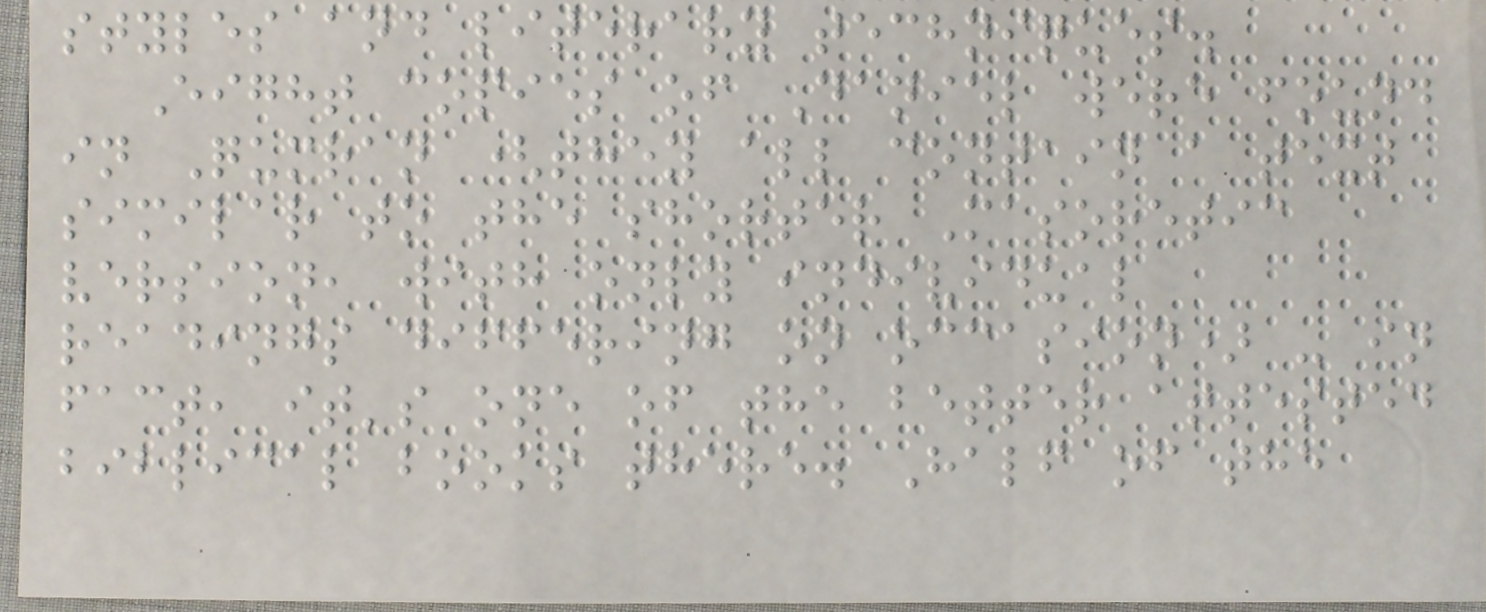styles and literary techniques.
Eight copies of Daniel were found
in Qumran (they all contain a text
similar to the shorter Masoretic
version, with only individual
readings differing on occasion) - in
fact, it's one of the better attested
biblical books there. Half of the
